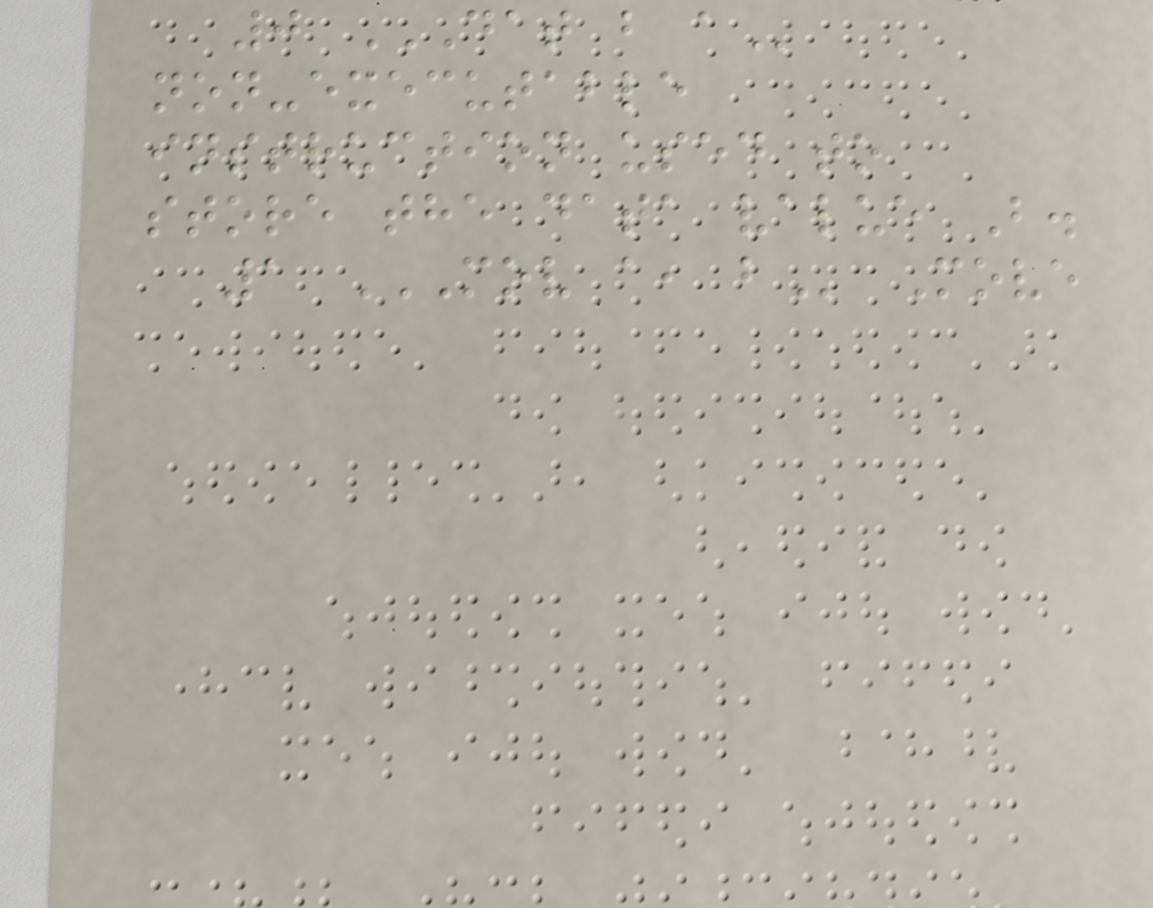0 DAT B A
non-executable
instruction used to
store the data value B.
1 MOV A, B Move
